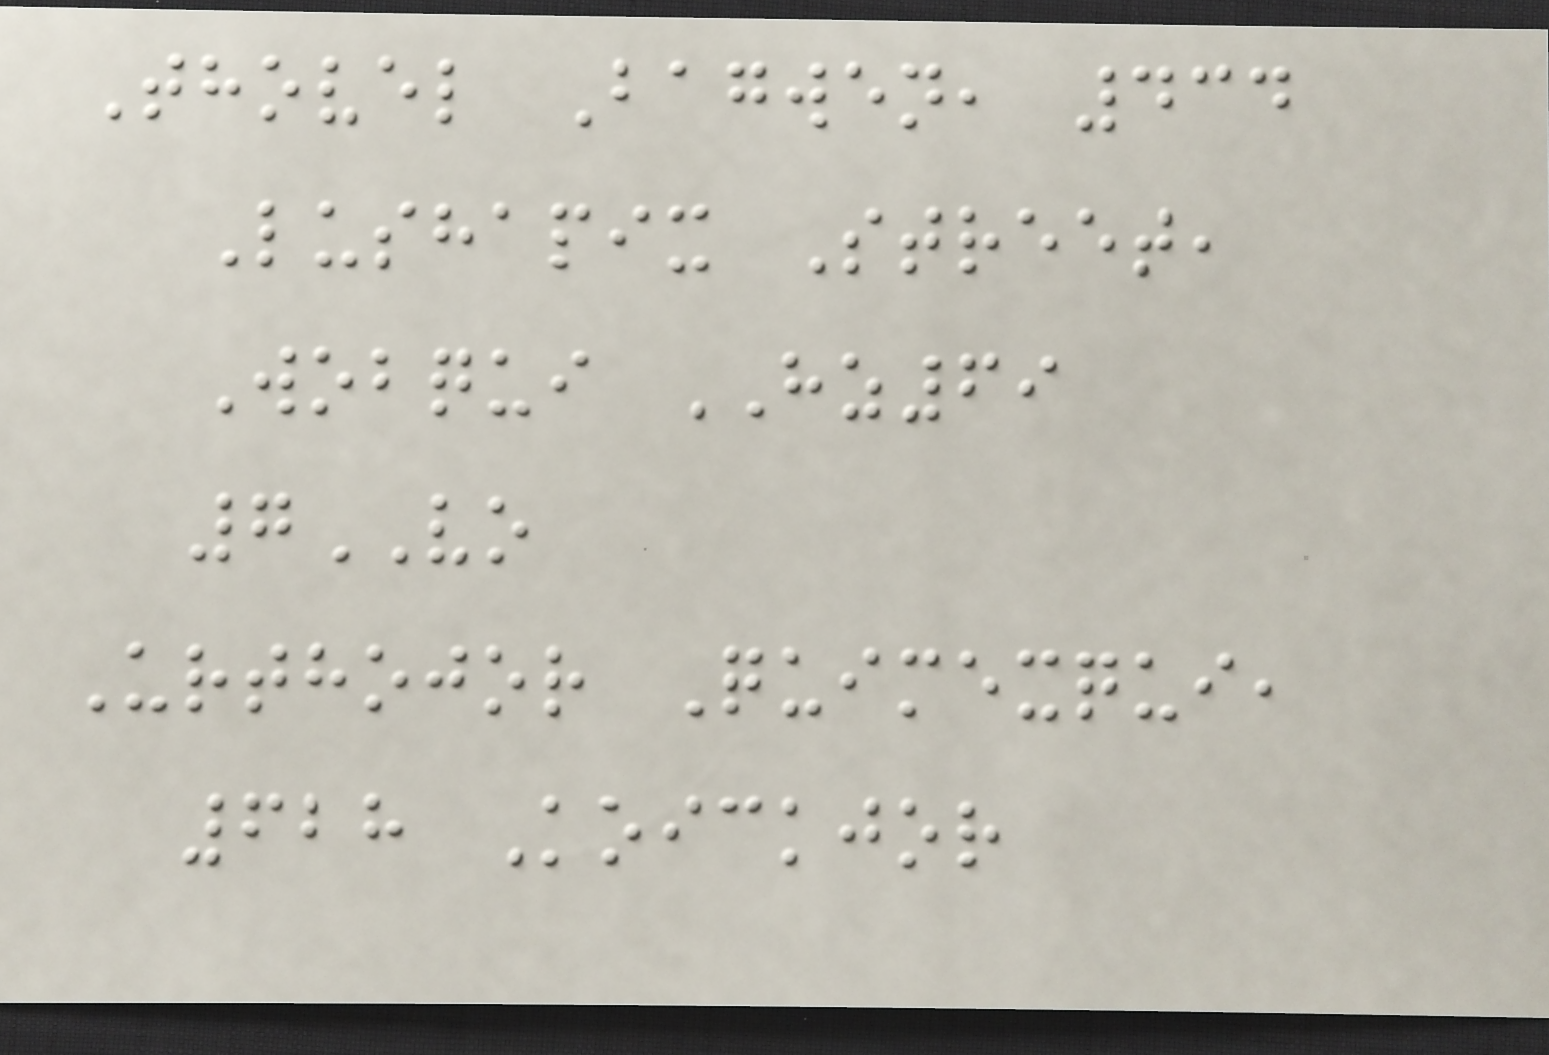Thovel Bagwen, 434
Lushapix Street,
Wobqui HZ69
7VO
Urthojor Quimexqui,
628 Koickjor
